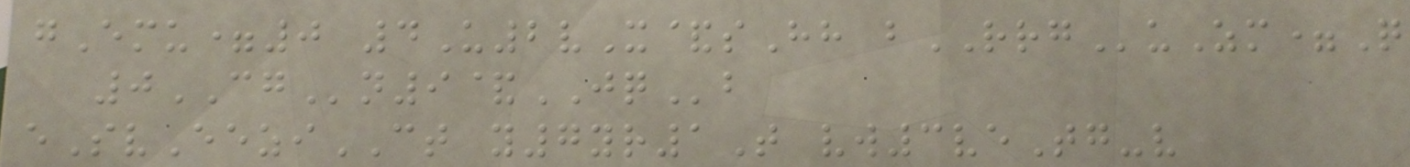gEmu=0 4U2vX&sHh bRRGuZm=Q
0CGn9&JQb
eSvEeziCT y7yr1T vw3veTg-v
